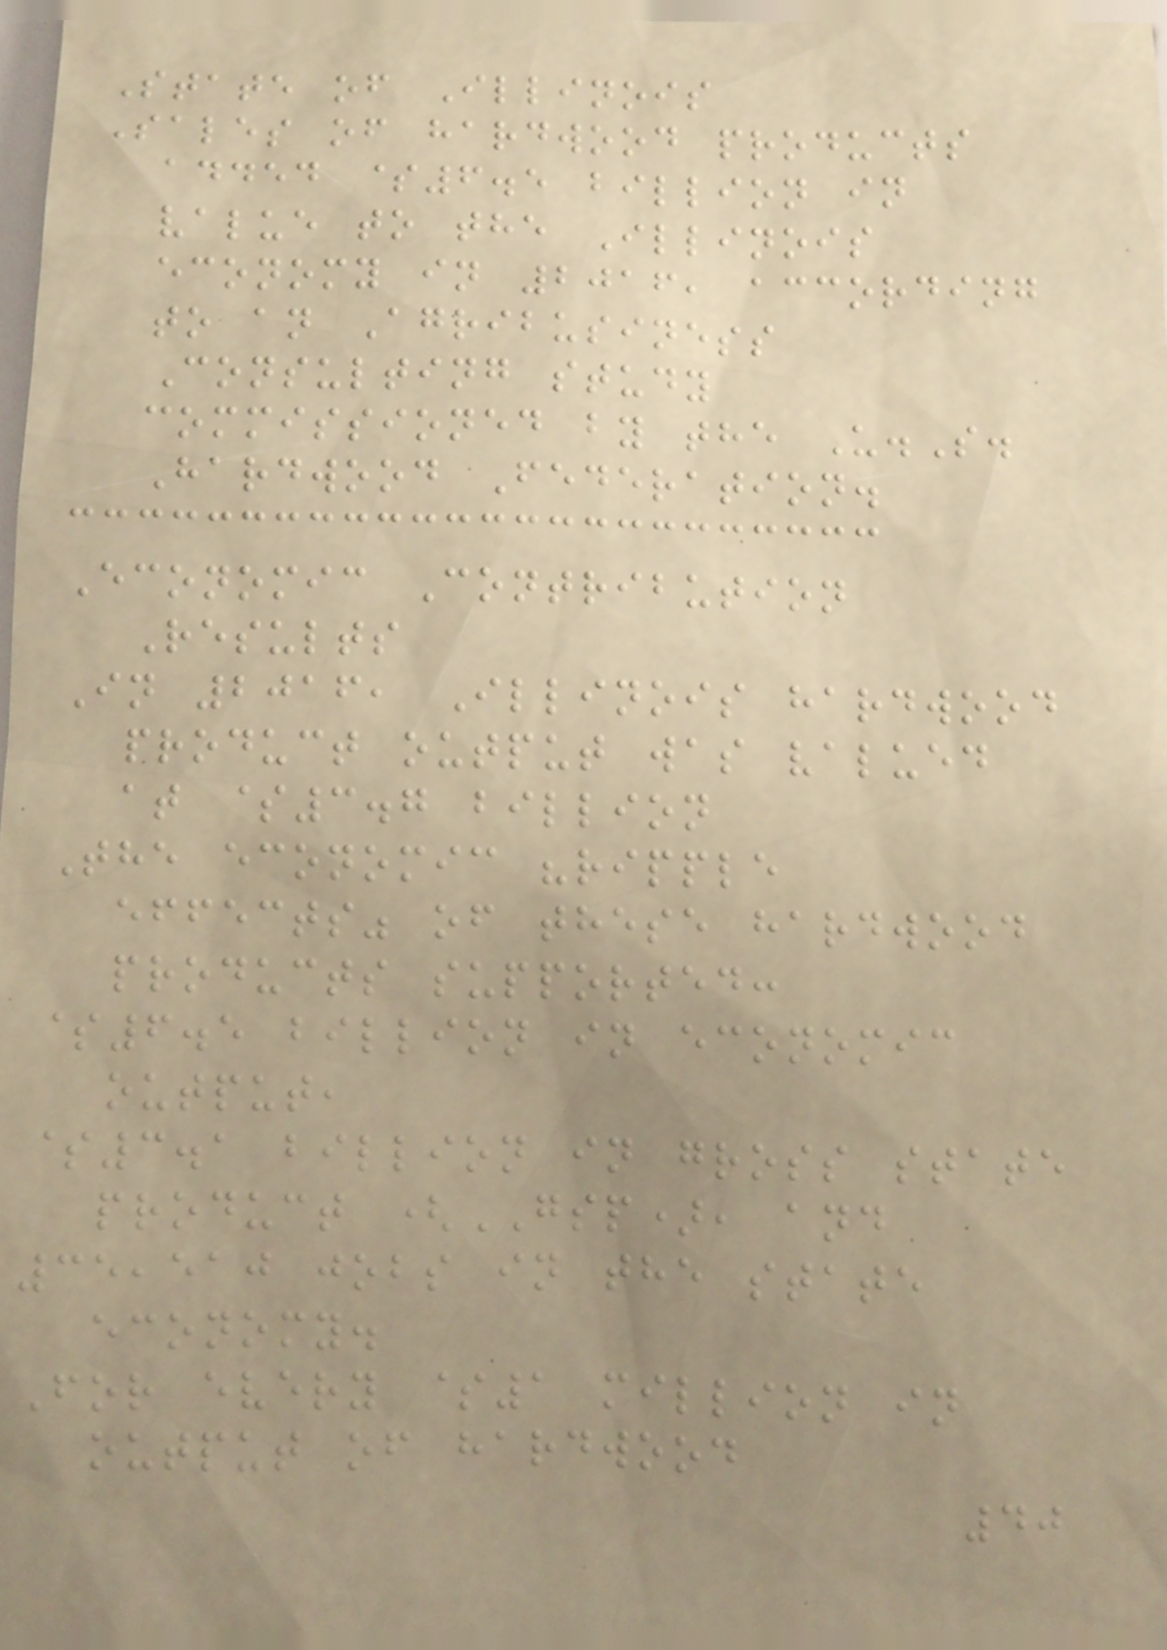State of Illinois
Sales of hardwood products
added $6.5 billion in
value to the Illinois
economy in 2016, according
to an Agribusiness
Consulting study
commissioned by the U.S.
Hardwood Federation.
Economic Contribution
Results
In 2016, Illinois hardwood
product output was valued
at $3.7 billion
The economic "ripple
effects" of these hardwood
products supported:
$6.5 billion in economic
output,
$3.1 billion in gross state
product (GSP), and
35,510 jobs in the state
economy.
For every $1 million in
output of hardwood
40
